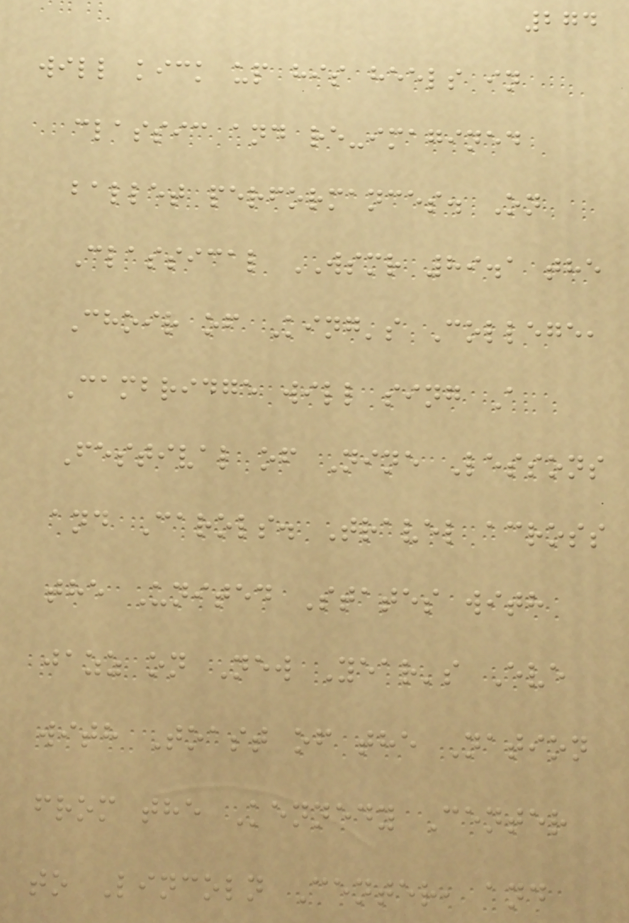274
will kick up his heels in
classic and re-imagined
ballet performances. On
Classical WSMR 89.1 the
Choir of King's College,
Cambridge will sing A
Festival of Nine Lessons
and Carols. Travel across
the United States with
jazz on New Year's Eve
with Toast of the Nation
from the Kennedy Center
to Lincoln Center, and
